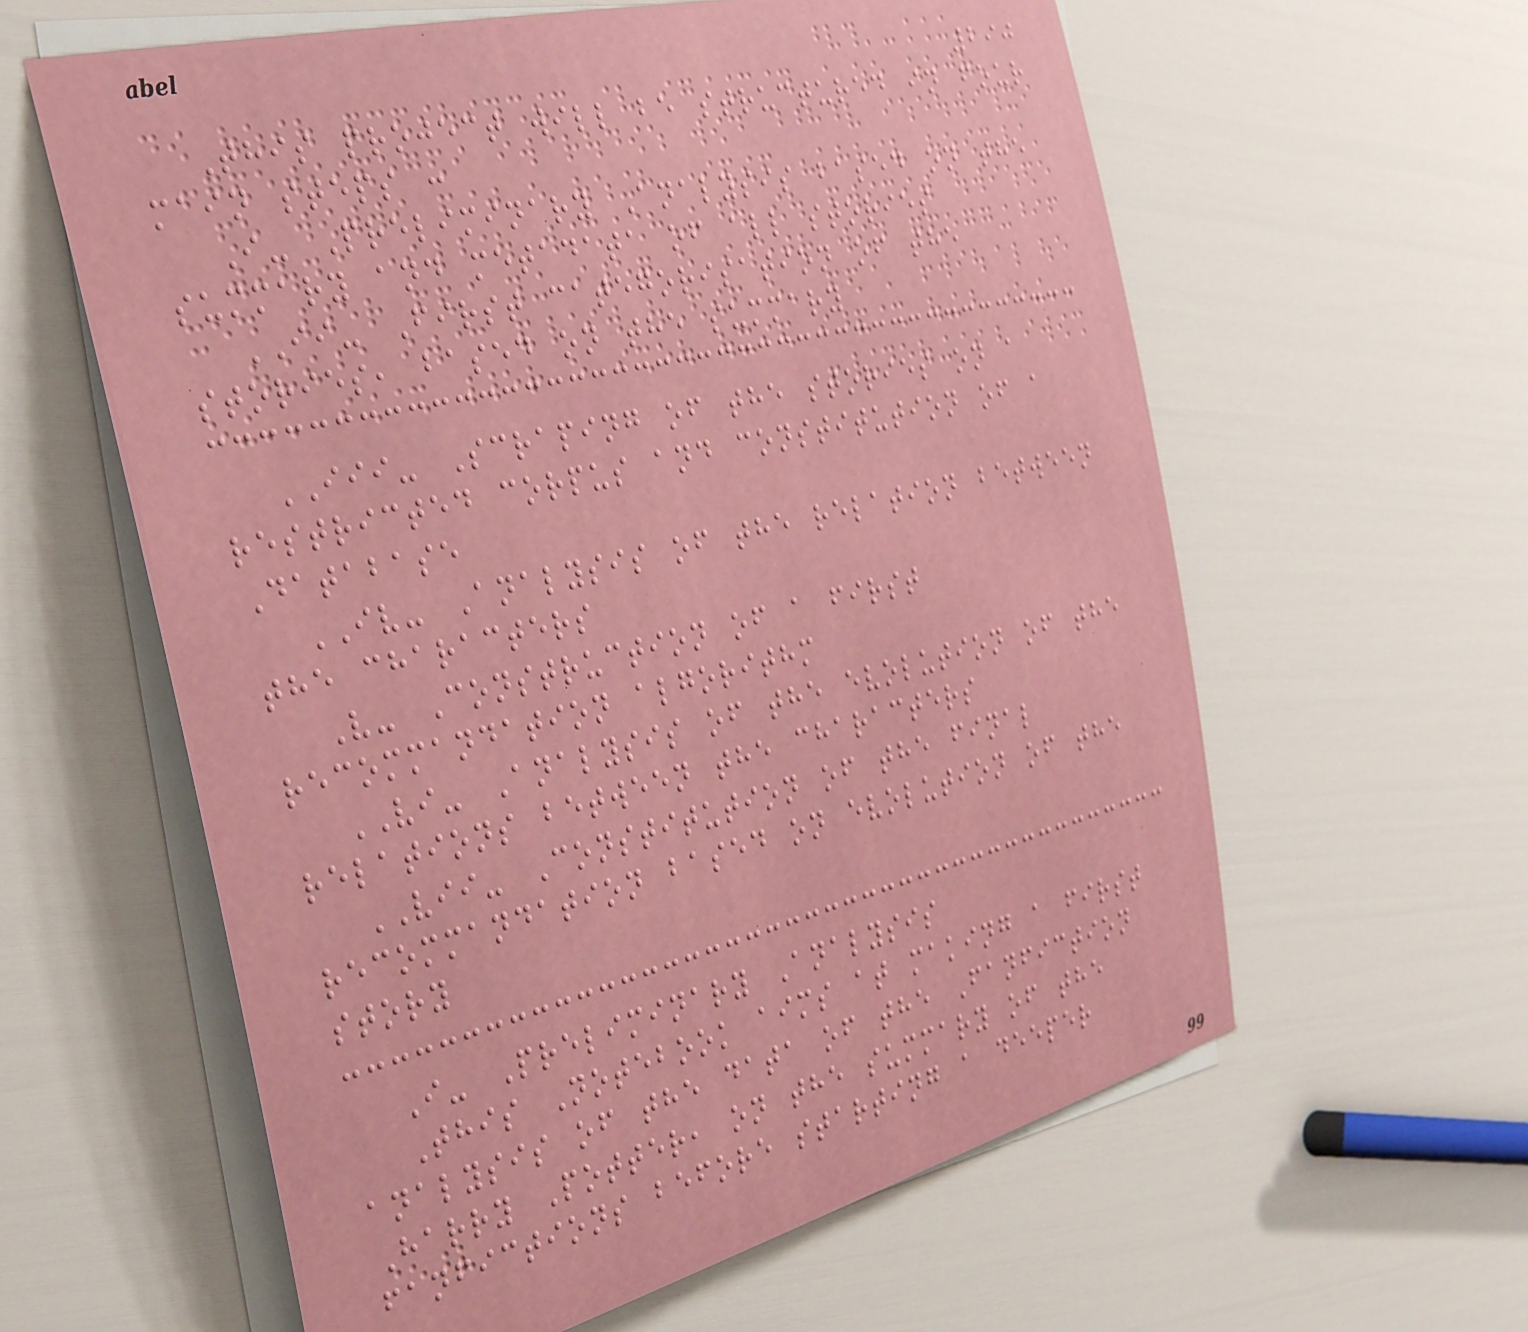290
This project will be structured in four
main steps :
I- Preliminary Analysis based on the
summary and metadata of all stories
II- First categorisation of the
stories, based on the summary
III- Scraping of the stories on a
restricted corpus and constitution of a
Database
IV- Analysis of the relation between
the characters
V- Construction of a first
recommandation algorithm
VI- Analysis of the evolution of the
relations between the characters
VII- Constitution of the final
recommandation based on evolution of the
story
I- Preliminary Analysis
This Notebook aims at making a first
analysis of the data of the Fanfiction
Harry Potter, on the summary of the
fanfictions before starting a deeper
